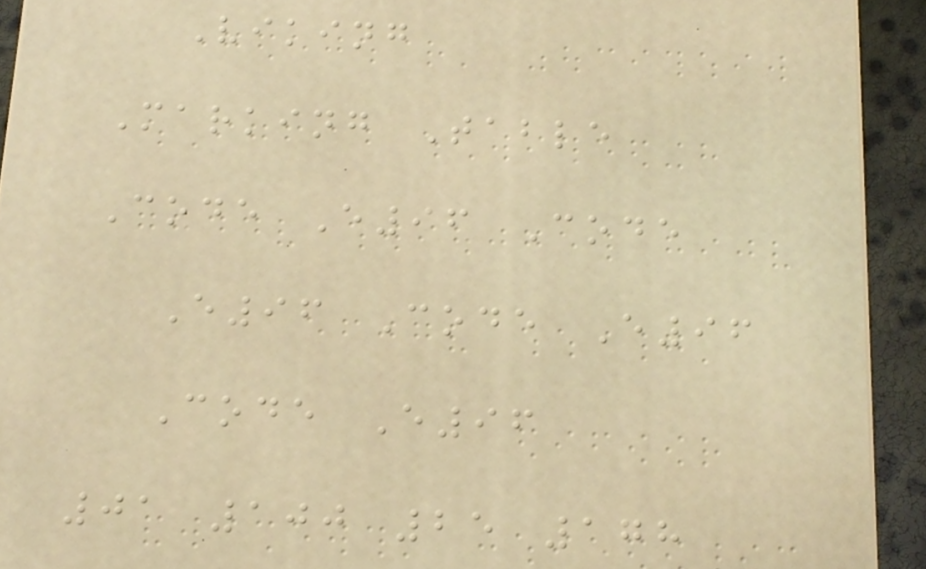Viking
Marking Table
Code E96 Code
E96 Code E96
Code E96
01 100 25 178
